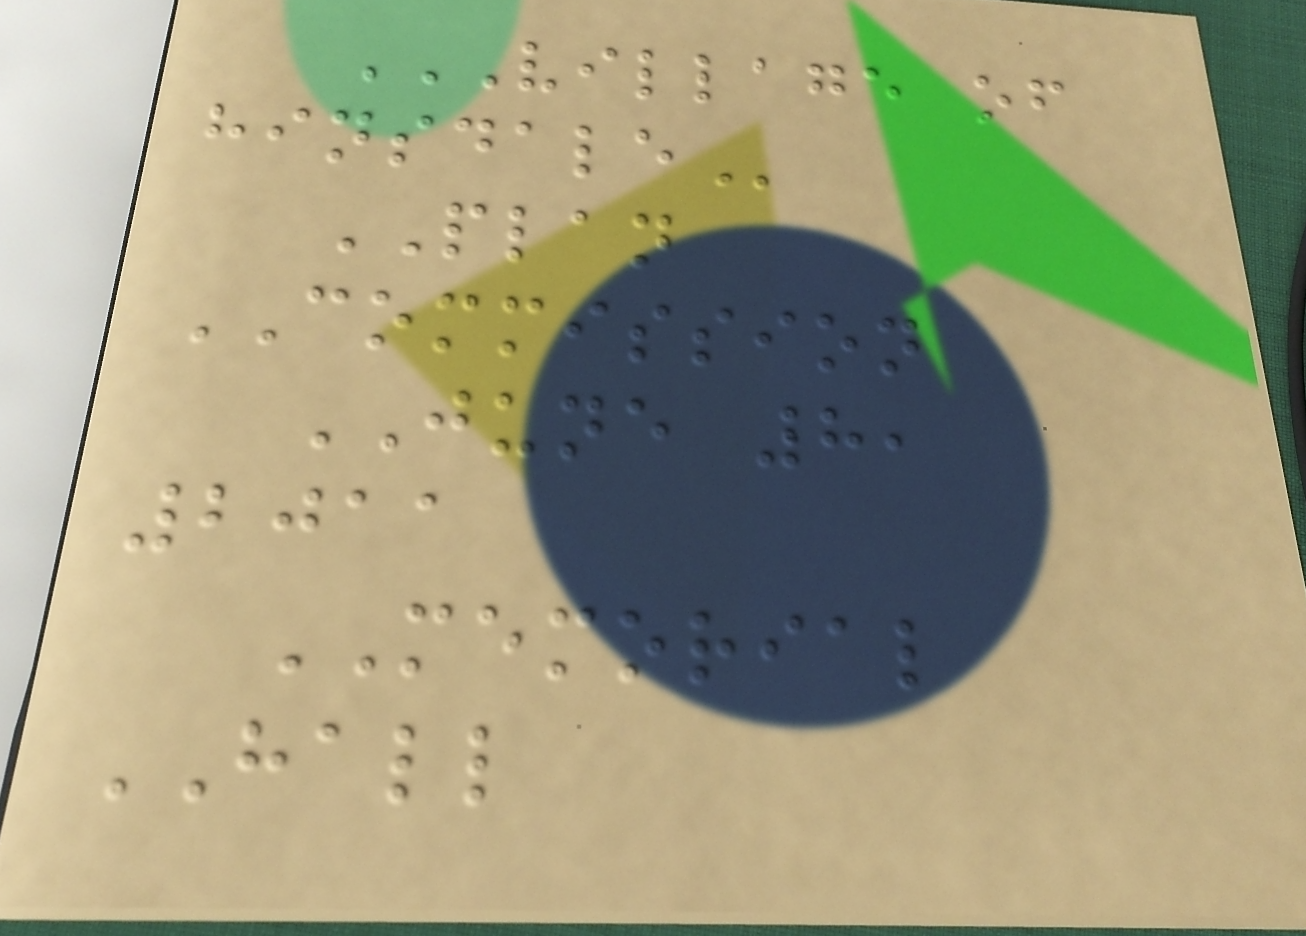VILLAGE OF
HINSDALE
PLAN
COMMISSION
JUNE 8,
2011
MEMORIAL
HALL
